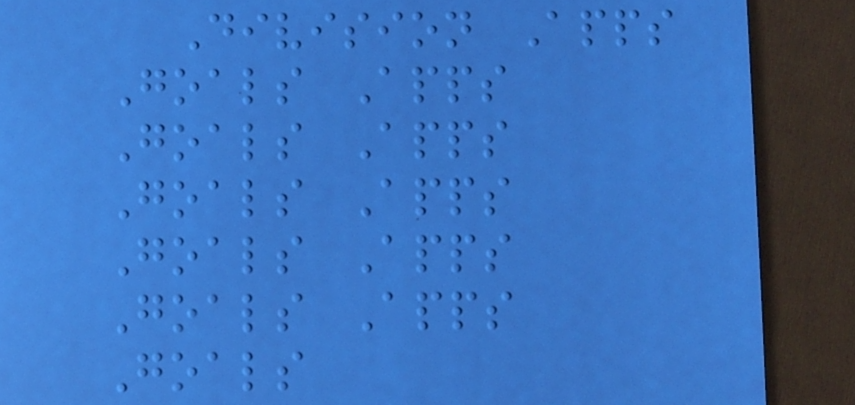Division Apps
Goals Apps
Goals Apps
Goals Apps
Goals Apps
Goals Apps
Goals
